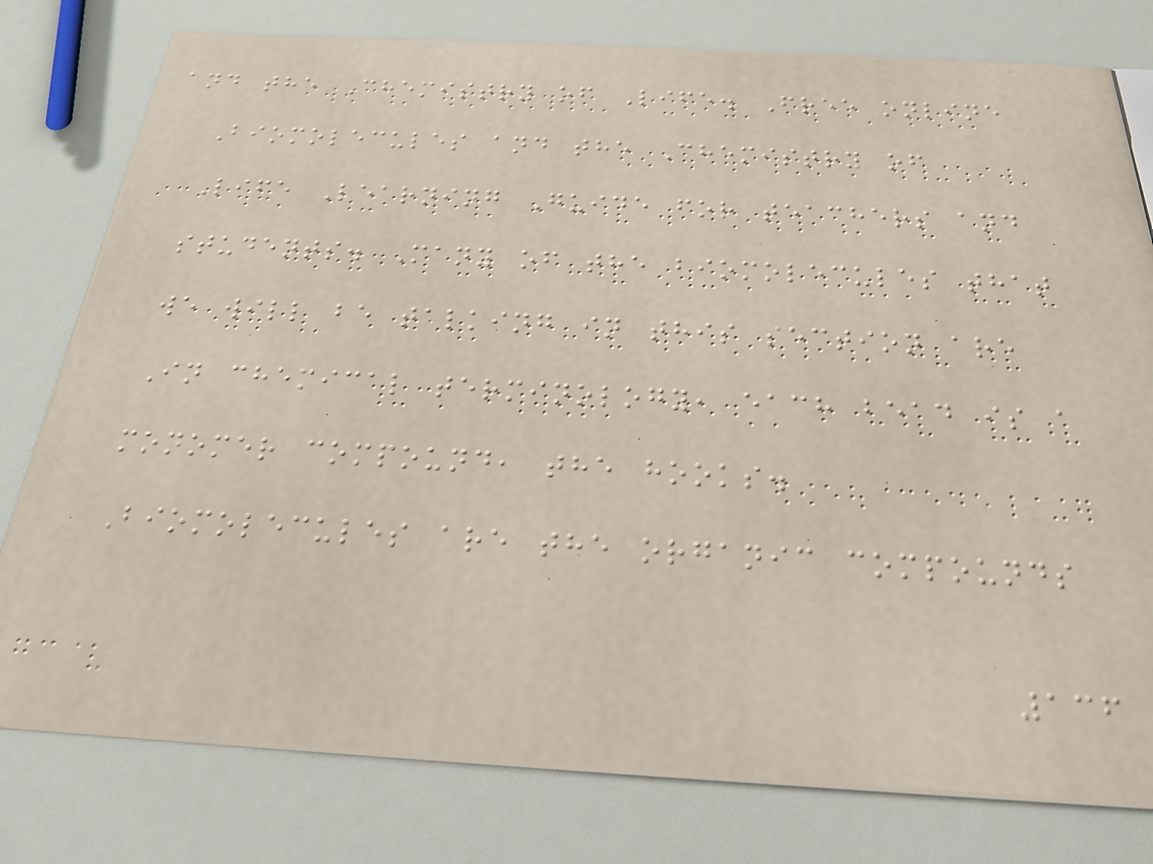and the Chemistry of Life. Free online
Biomolecules and the Chemistry of
Life Learning Guide for teachers and
students. Many of the biomolecules that
we will be talking in this section are
In chemical terminology, each bead is a
monomer compound, the hooks.
Biomolecules are the organic compounds
136
